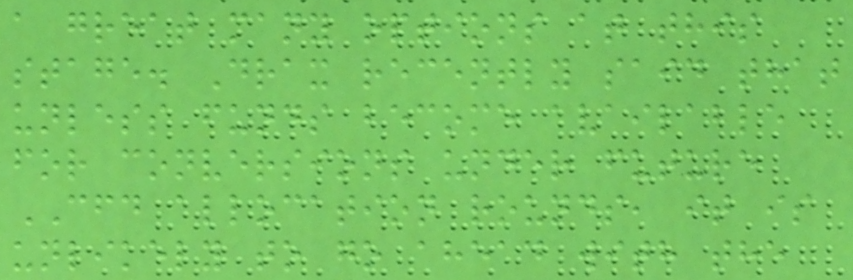a great many options at this
stage. Drax recently said that
unless funds become available
for conversions under future
CFD allocation rounds, it is
unlikely to go ahead with the
